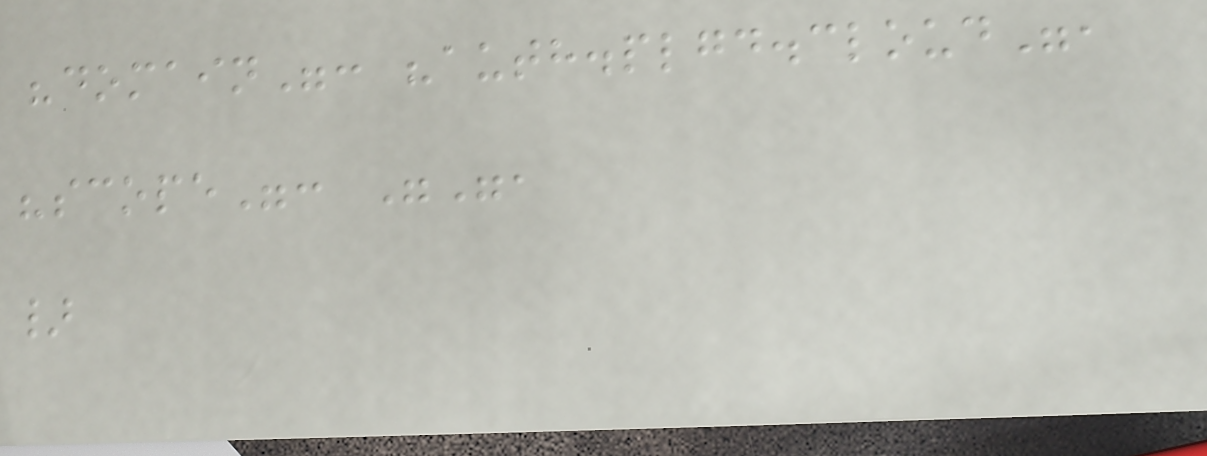"domain": "auth.plgd.cloud",
"scope": "",
}
